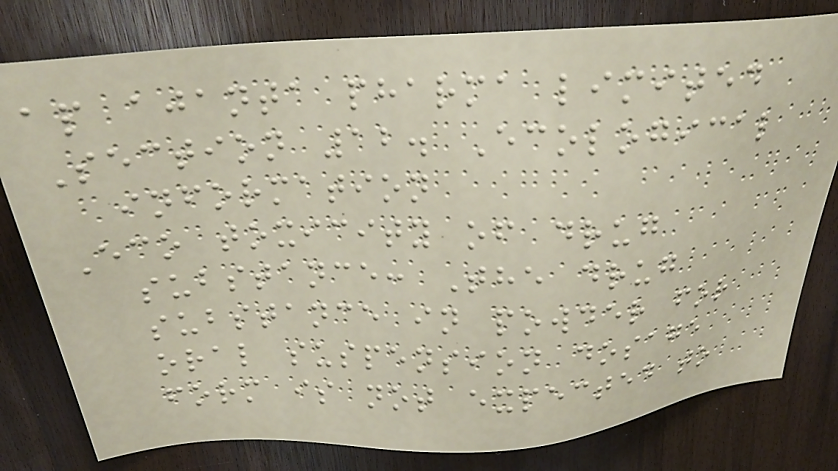ap ajanta pharma limited
Section 12. Ecological
information
Eco toxicity of drug
substance: The drug
substance in powder for
oral suspension dosage
form is not expected to
